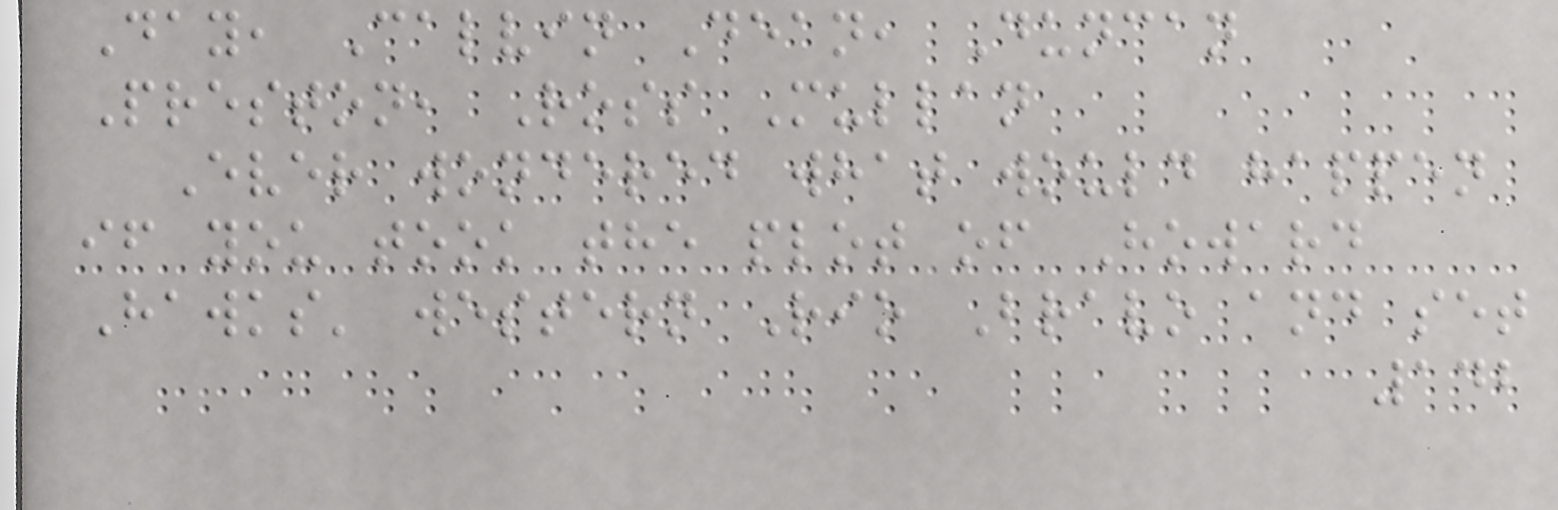Day, Calvin Dean, Duncan
Preston, Ross Mullan
Ever wondered what would happen
if you took the plot of Howard
Hawks' western Rio Bravo and set
142
